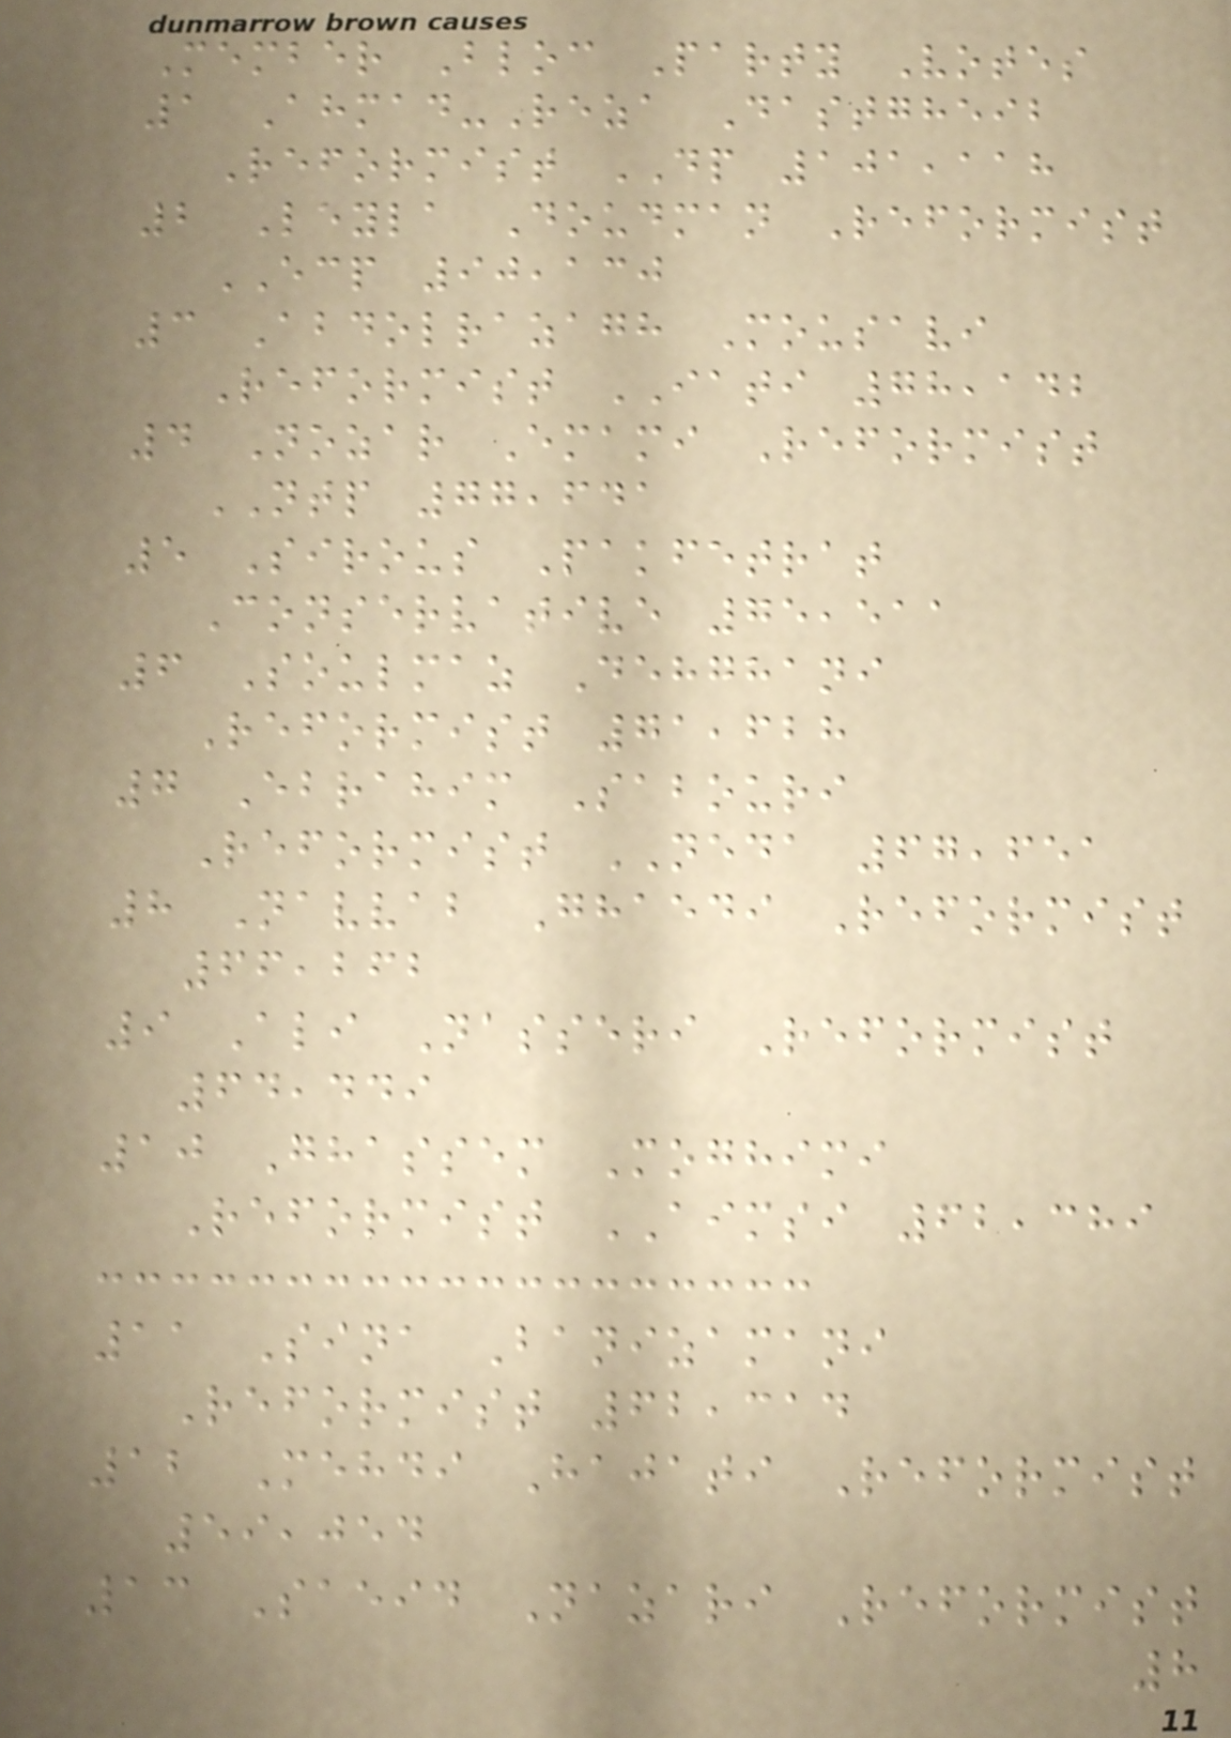Member Bloc Party Votes
1 Ahmad-Reza Dastgheib
Reformist DP 101,118
2 Leyla Doudman Reformist
ECP 90,130
3 Abdolrazagh Mousavi
Reformist IATI 78,142
4 Nozar Emami Reformist
NTP 77,641
5 Sirous Pakfetrat
Conservative 75,511
6 Soulmaz Dehghani
Reformist 71,628
7 Ebrahim Sabouri
Reformist NEDA 67,651
8 Navvab Ghaedi Reformist
66,262
9 Ali Nasseri Reformist
64,449
10 Ghassem Moghimi
Reformist AIMSI 62,389
11 Sina Banizamani
Reformist 62,314
12 Mehdi Hajati Reformist
59,054
13 Saeid Nazari Reformist
8
